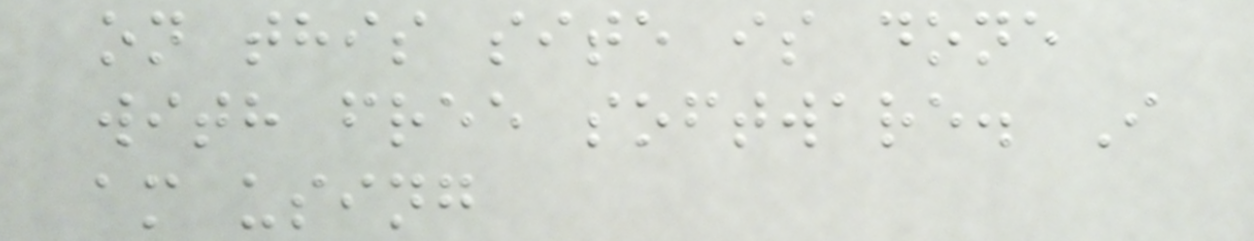on this site is done
with free software. I
am using
